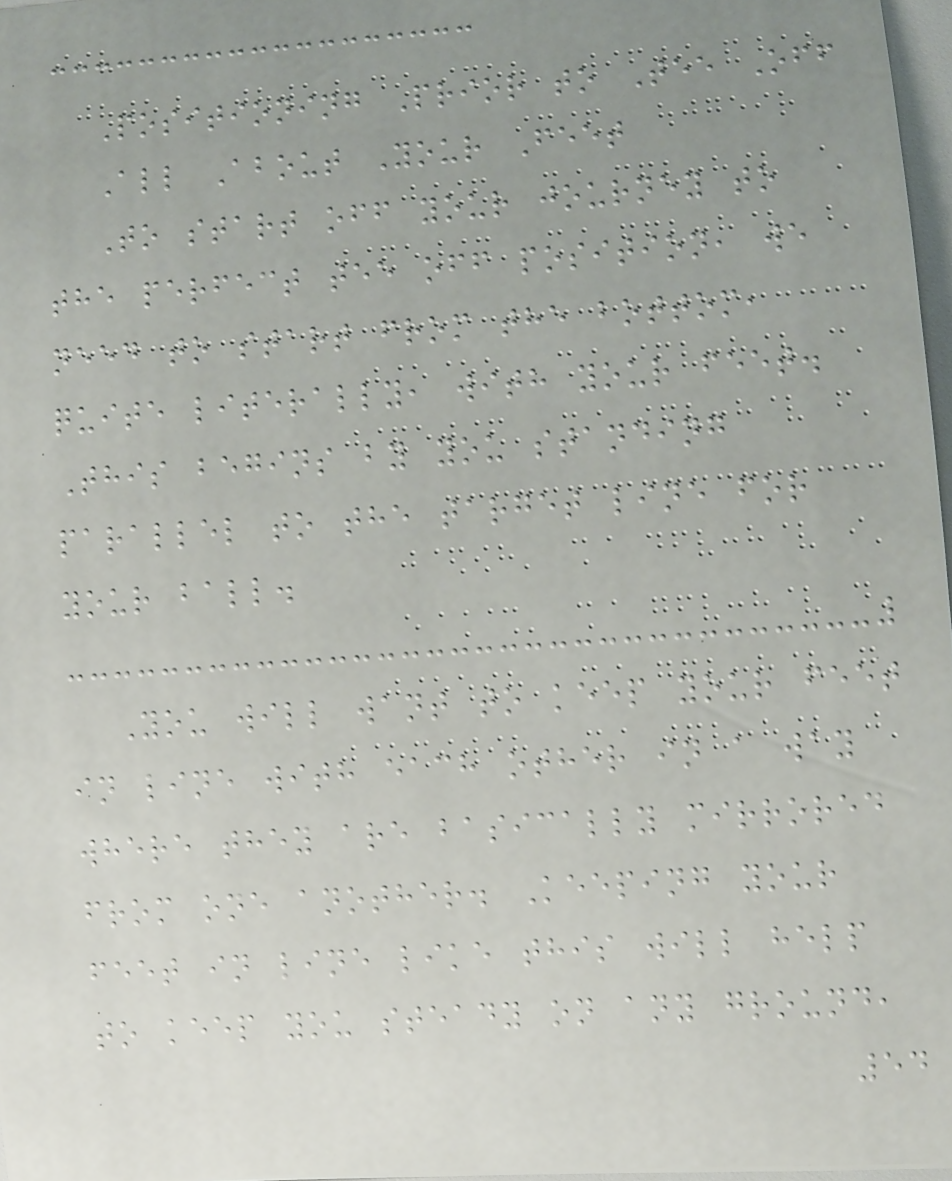Positioning Prior to Tee Off
All About Your Feet
To start off your journey to
the perfect tee off position, we
need to start from the bottom,
quite literally, with your feet.
This begins by you standing
parallel to the target line for
your ball.
You will want to keep your feet
in line with each other in a way
where they are basically mirrored
from one another. Keeping your
feet in line like this will help
to keep you steady on any ground,
54
